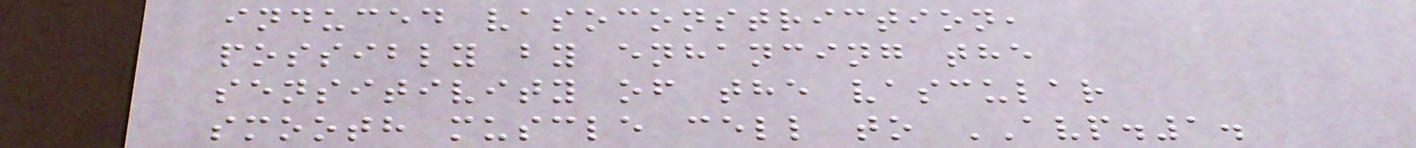induced vasoconstriction,
possibly by enhancing the
sensitivity of the vascular
smooth muscle cell to AVP.1.
